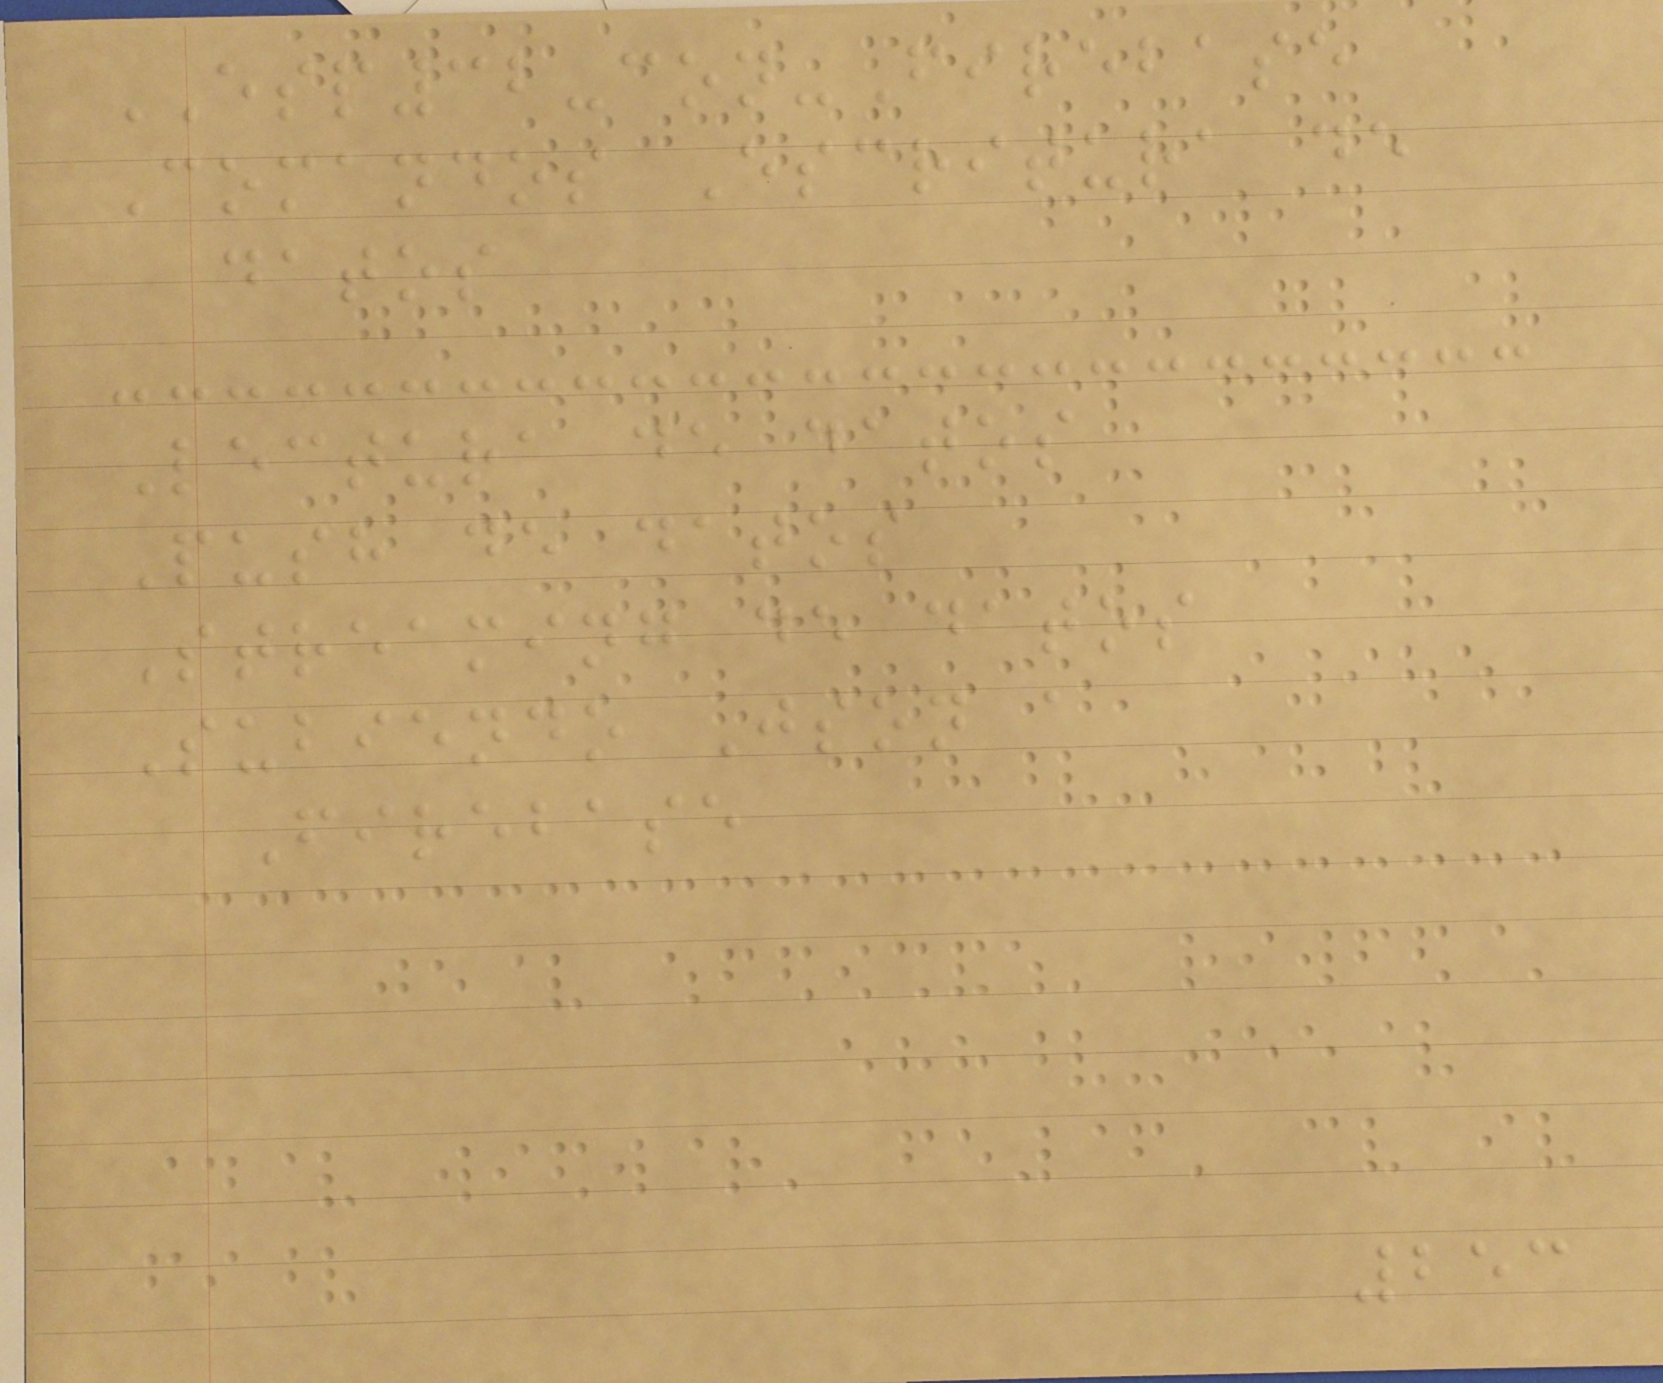ESP32-con-Firebase
Comandos Escritura de
datos
Lectura de datos
Push de datos
Streaming de datos
Subiendo Json a
Firebase
253
